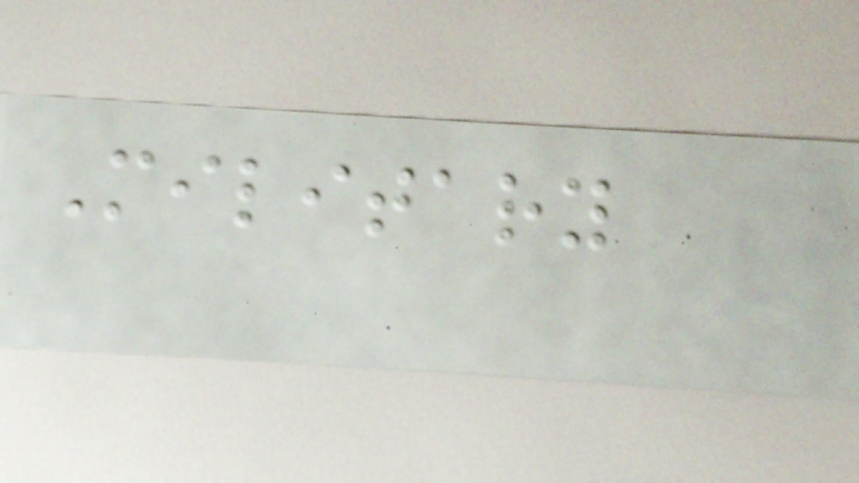Military
